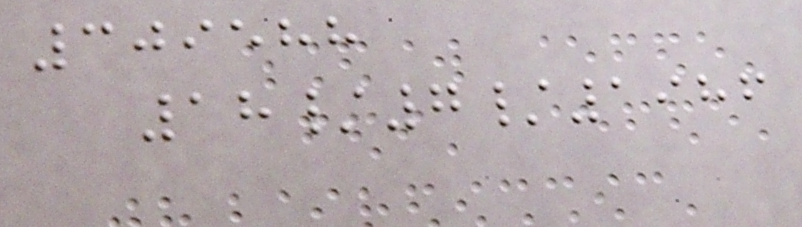309588
18/7/1986
